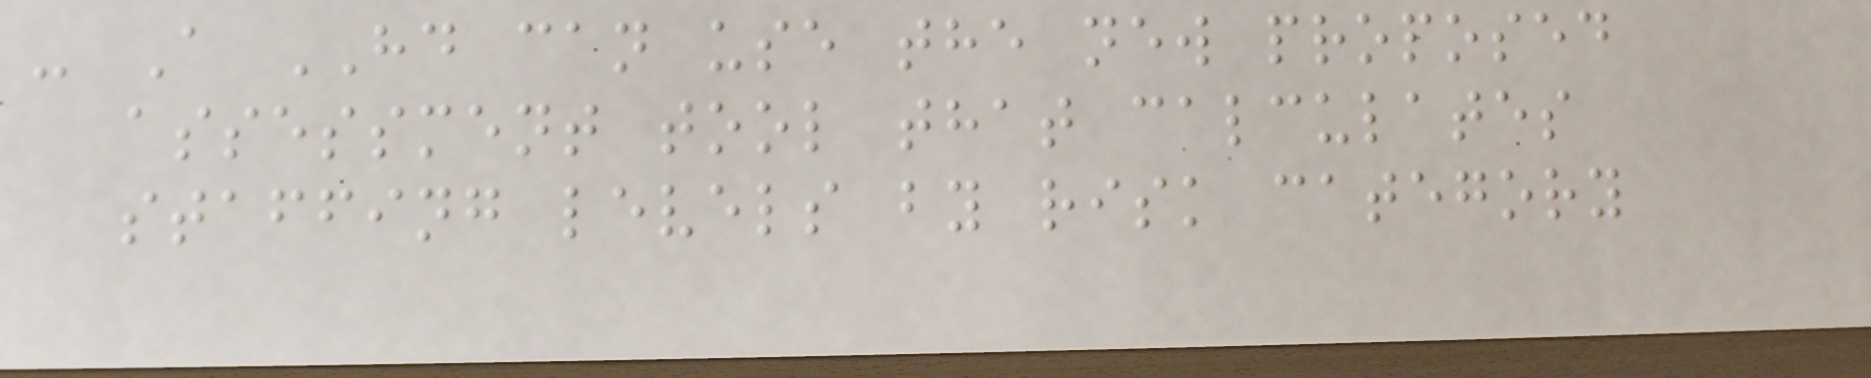- A HD can use the new proposed
assessment tool that calculates
staffing levels by risk category
